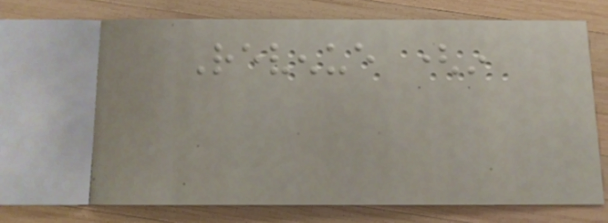Revenue (in
